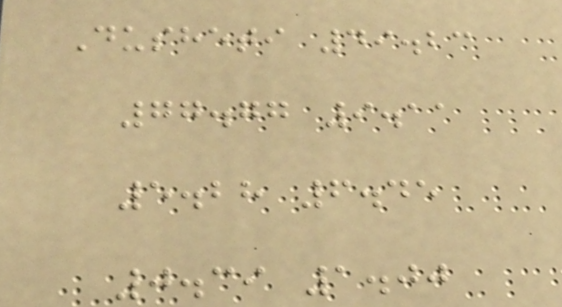Dusheti 49.23
77.77 9.11
5.28 6.45
0.39 1.00
